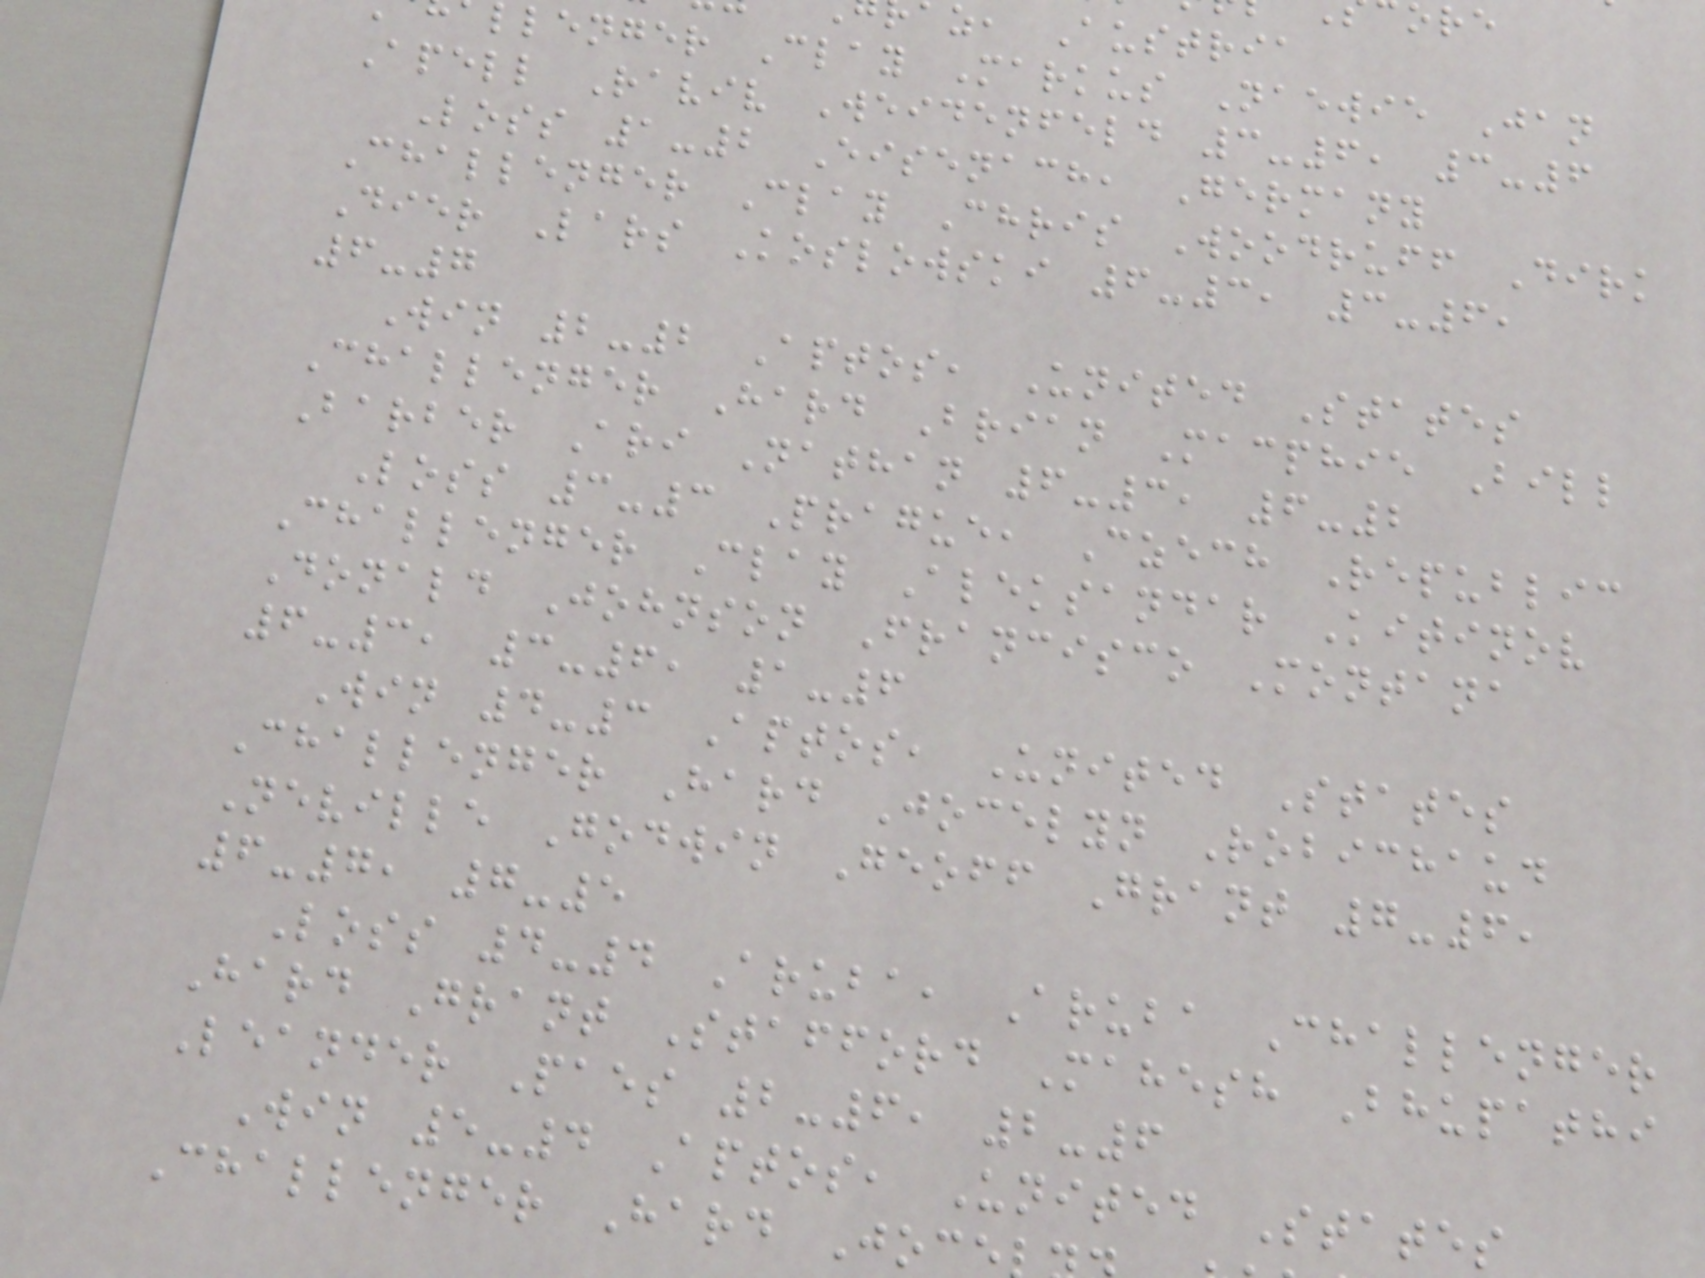z, Austria
llenger Clay Markus Naewie Jan
Apell Raviv Weidenfeld 3-6, 3-6
Loss 1-2 Eisenach, Germany
Challenger Clay Chris Woodruff Dirk
Dier Lars Koslowski 6-3, 3-6,
6-7
Win 2-2 Aptos, United States
Challenger Hard Brian Macphie Bill
Barber Ari Nathan 6-3, 6-2
Loss 3-3 Prague, Czech Republic
Challenger Clay Aleksandar Kitinov
Donald Johnson Francisco Montana
6-3, 3-6, 1-6
Win 4-3 Aptos, United States
Challenger Hard Jocelyn Robichaud
Neville Godwin Geoff Grant 7-6,
6-7, 7-5
Loss 4-4 Aruba, Aruba Challenger
Hard Grant Stafford Mahesh Bhupathi
Leander Paes 2-6, 2-6
Win 5-4 Aptos, United States
Challenger Hard Joc
